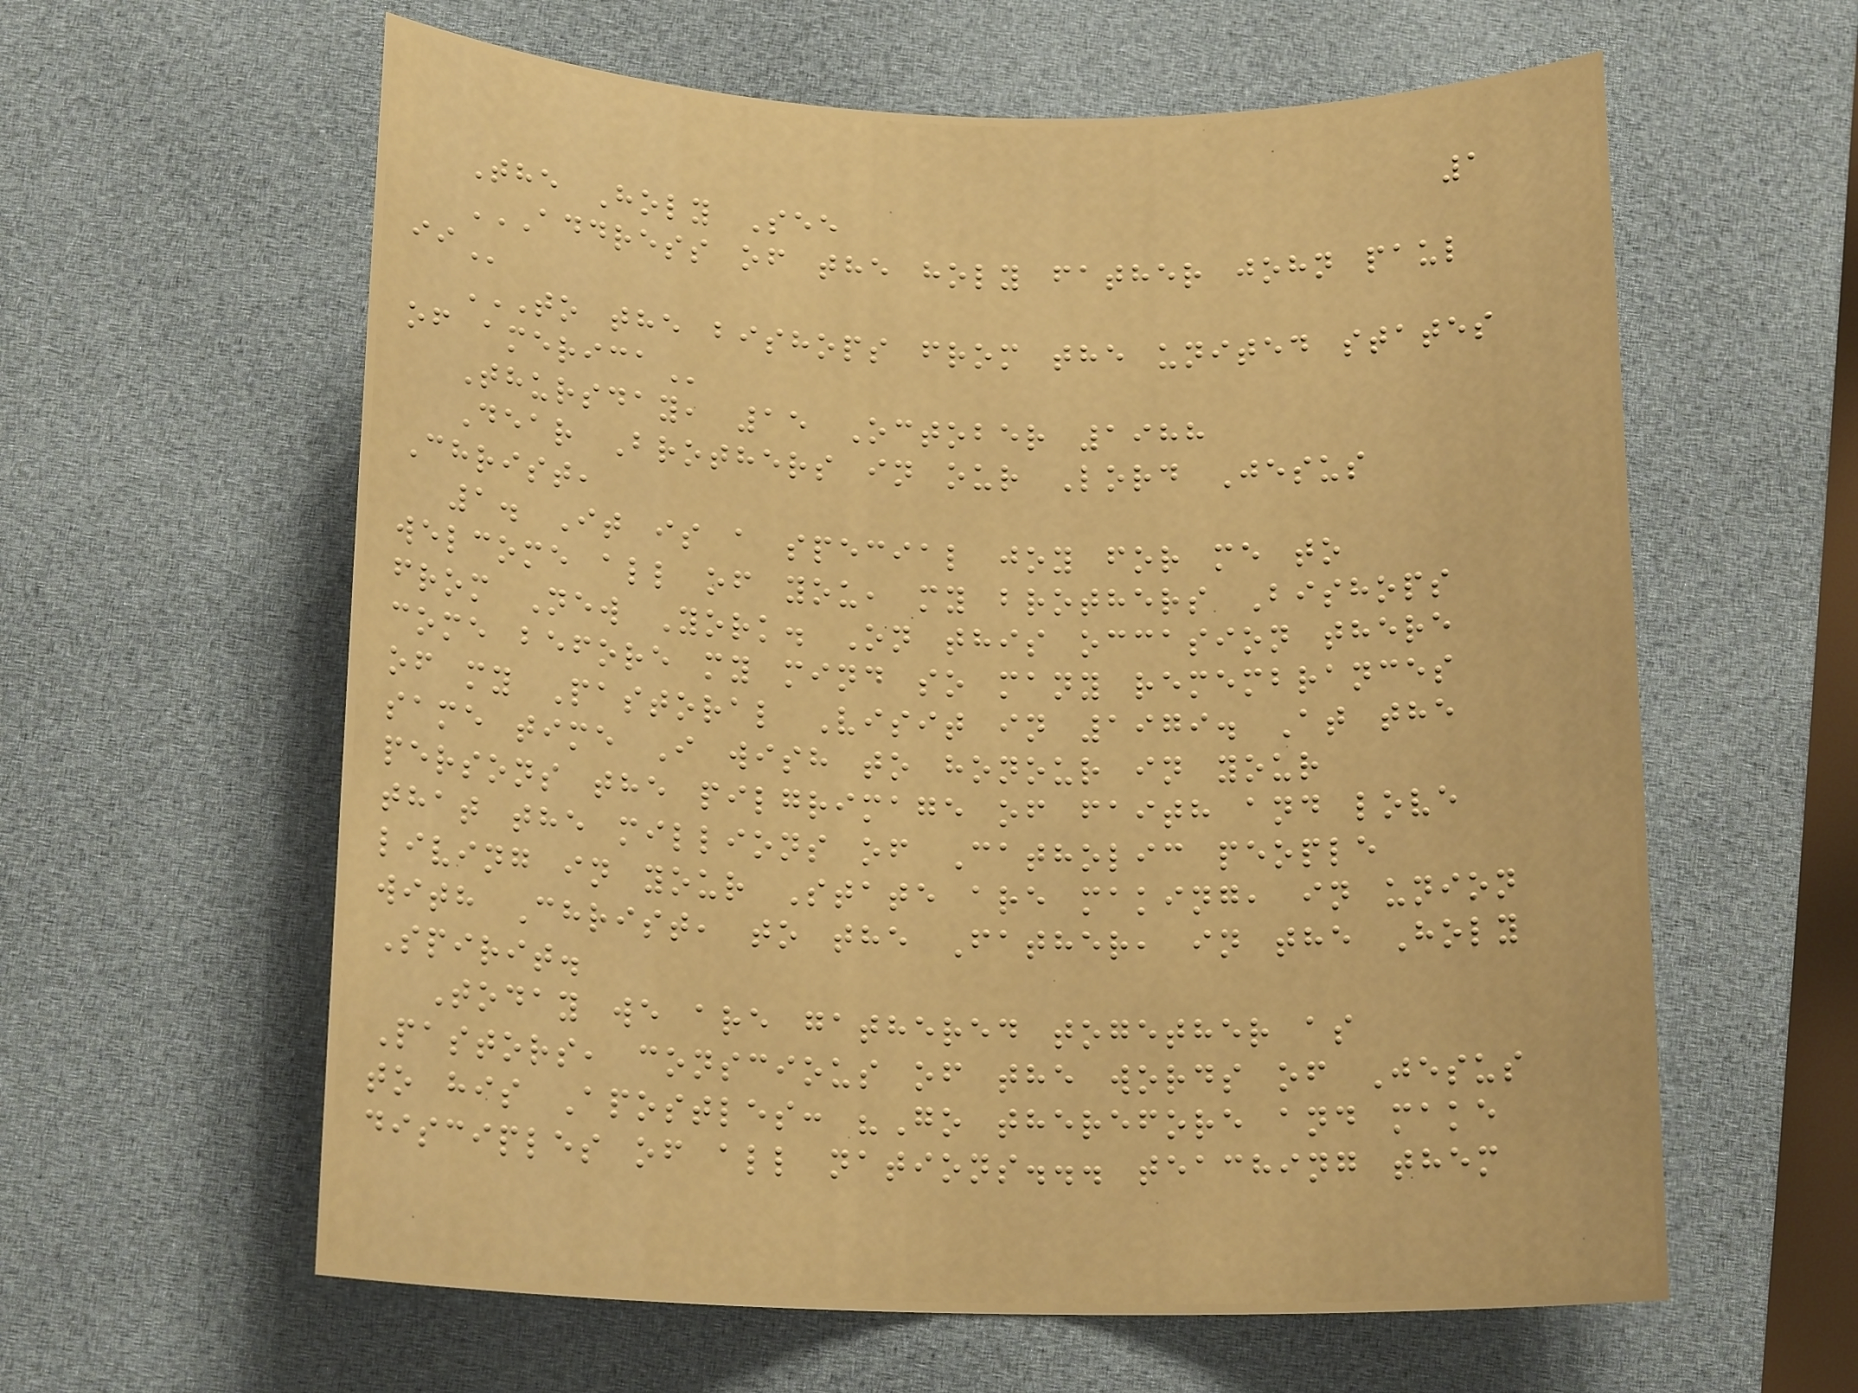1
The Holy See
ADDRESS OF THE HOLY FATHER JOHN PAUL
II
TO THE BISHOPS FROM THE UNITED STATES
OF AMERICA
Thursday, 15 October 1988
Dear Brothers in our Lord Jesus
Christ,
1. It is a special joy for me to
welcome all of you, my brothers Bishops
from New York. On this occasion there
come before my mind so many remembrances
of my Pastoral Visit in 1979. At the
same time I wish to honour in your
persons the pilgrimage of faith and love
that the millions of Catholic people
living in your State are making, in union
with Christ, to the Father, in the Holy
Spirit.
Today we are gathered together as
Pastors, conscious of the words of Jesus
to his Apostles: "Go therefore and make
disciples of all nations... teaching them
